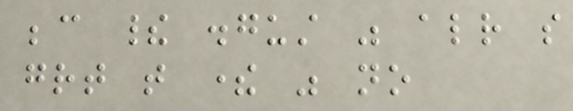because their disgust was already so
great that there was no
